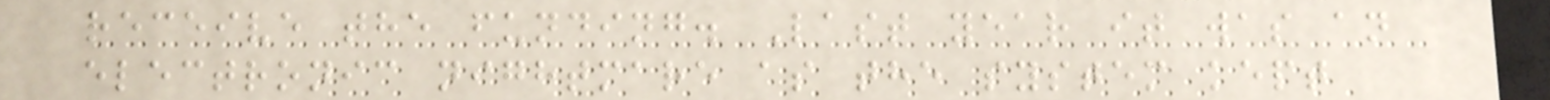receive the funding. Last year it was an
electronic nightmare as the system kept
